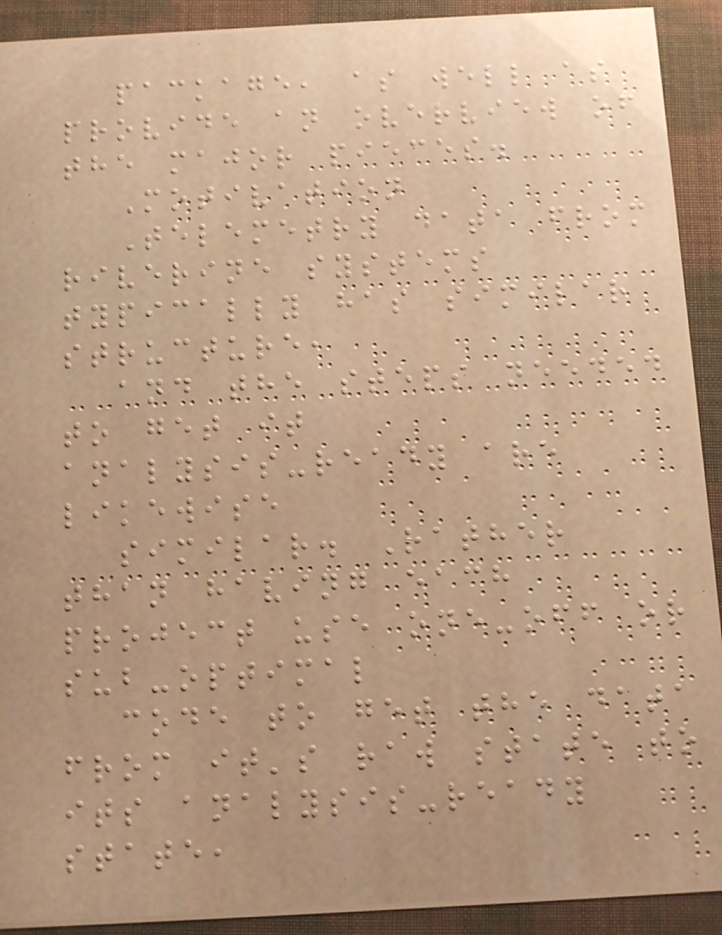package, as well as
provide an overview of
the major pieces.
Motivation
Telemetry data from
riverine systems
typically has similar
structure,
and the steps needed
to get it
analysis-ready are
likewise
similar. Rather
than having each
project use one-off or
sub-optimal
code to get the data
from it's raw state to
its analysis-ready
state,
